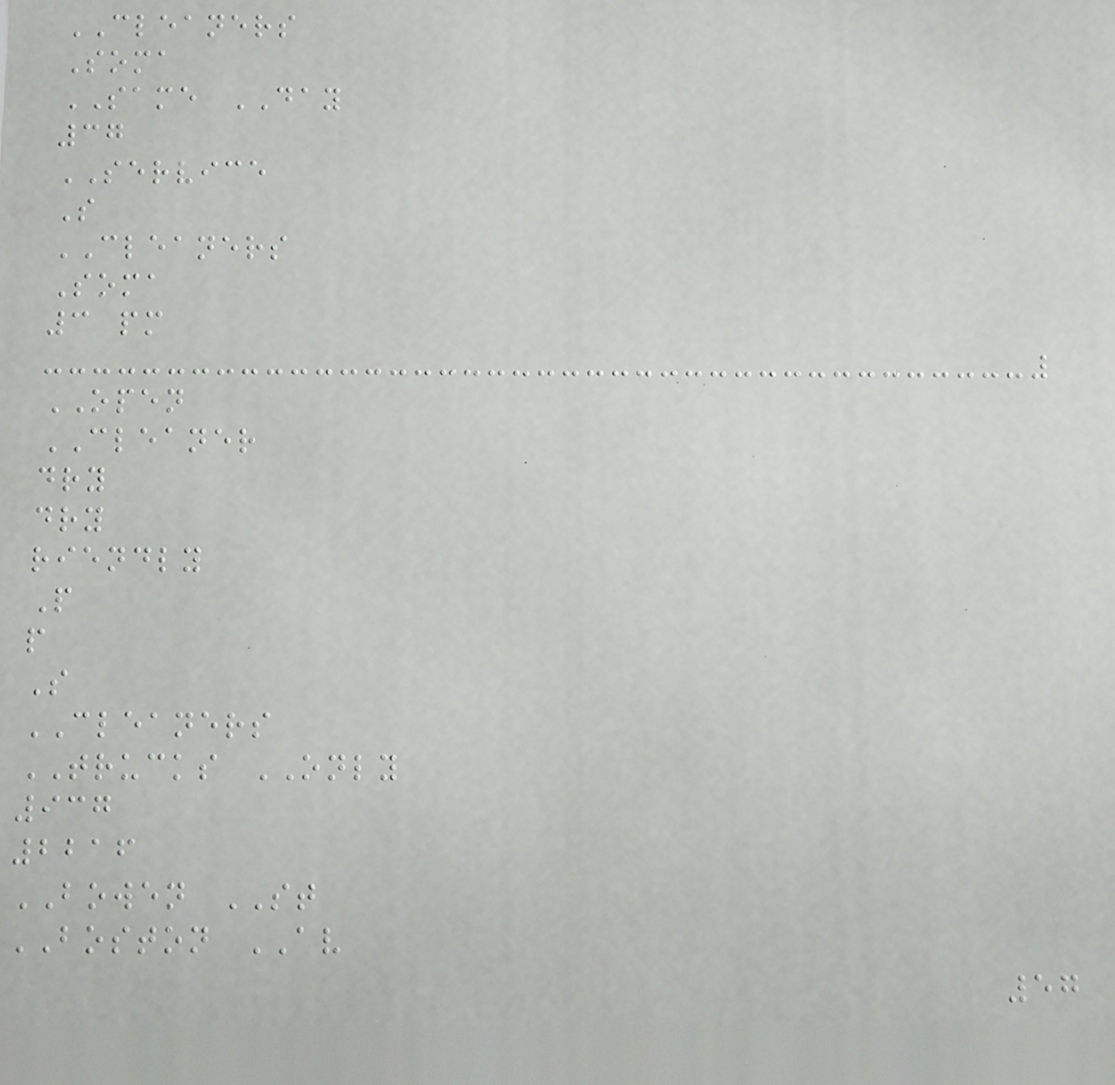CLEANERS
Soma
SAME DAY
37
SERVICE
S
CLEANERS
Soma
3 pm
OPEN
CLEANER
dry
dry
riendly
P
p
S
CLEANERS
TRUCKS ONLY
937
2216
BOWEN ST
BOSTON AV
57
